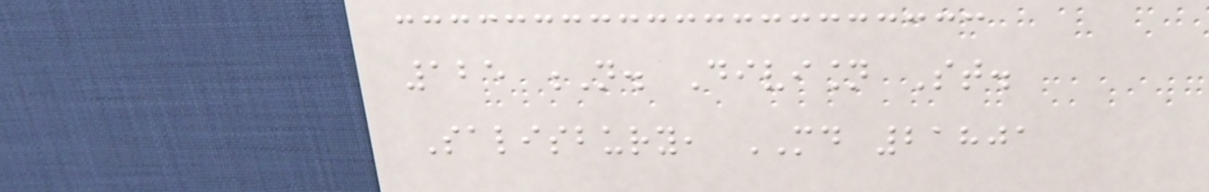125 N. Division St.
Salisbury, MD 21801
